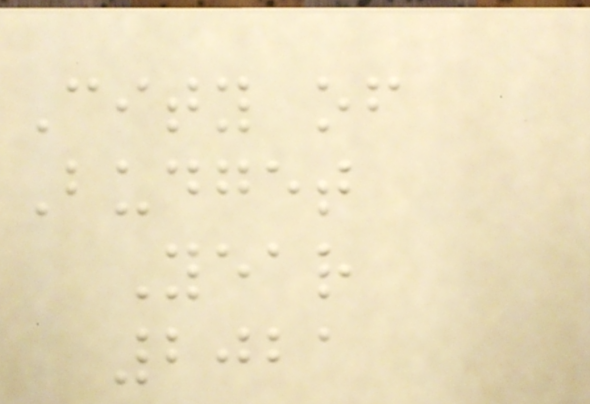City of
Budget
Year
2021
